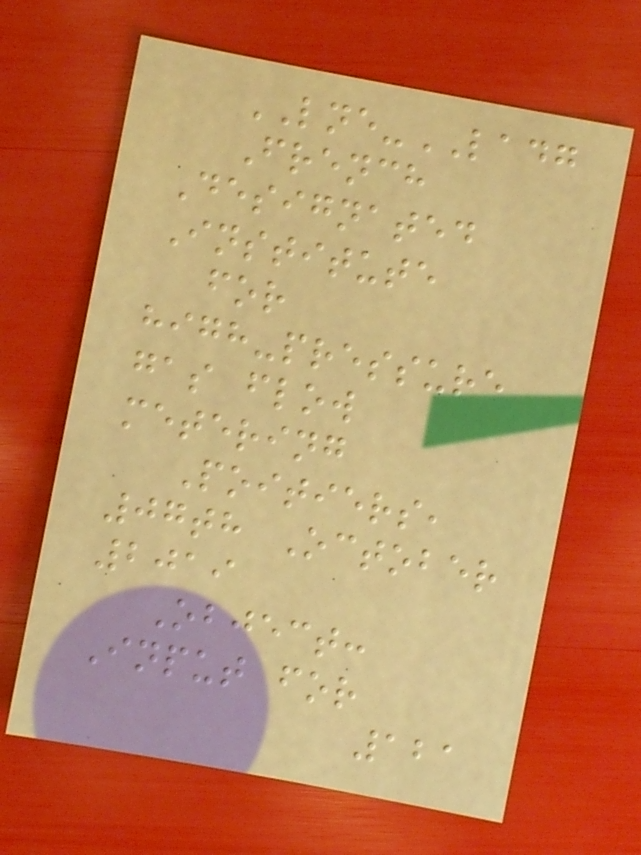LNE-LADG
French
Designated
Institute
for
high-pressure
gas flow
metering
Poitiers,
07th October
2019
Object:
Input for
121
